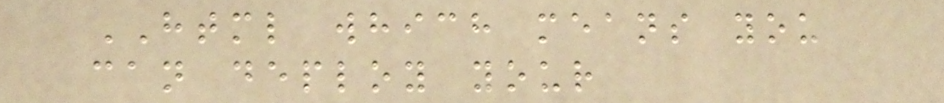HTML which means you
can deploy your
